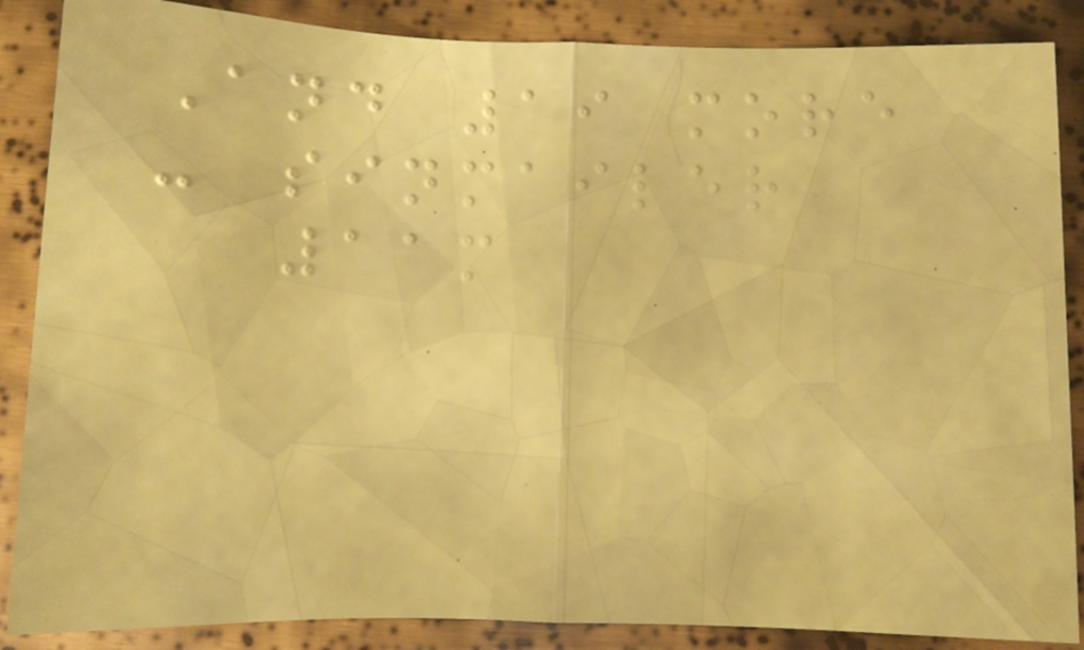And 19 more
- sinmailer
11m
